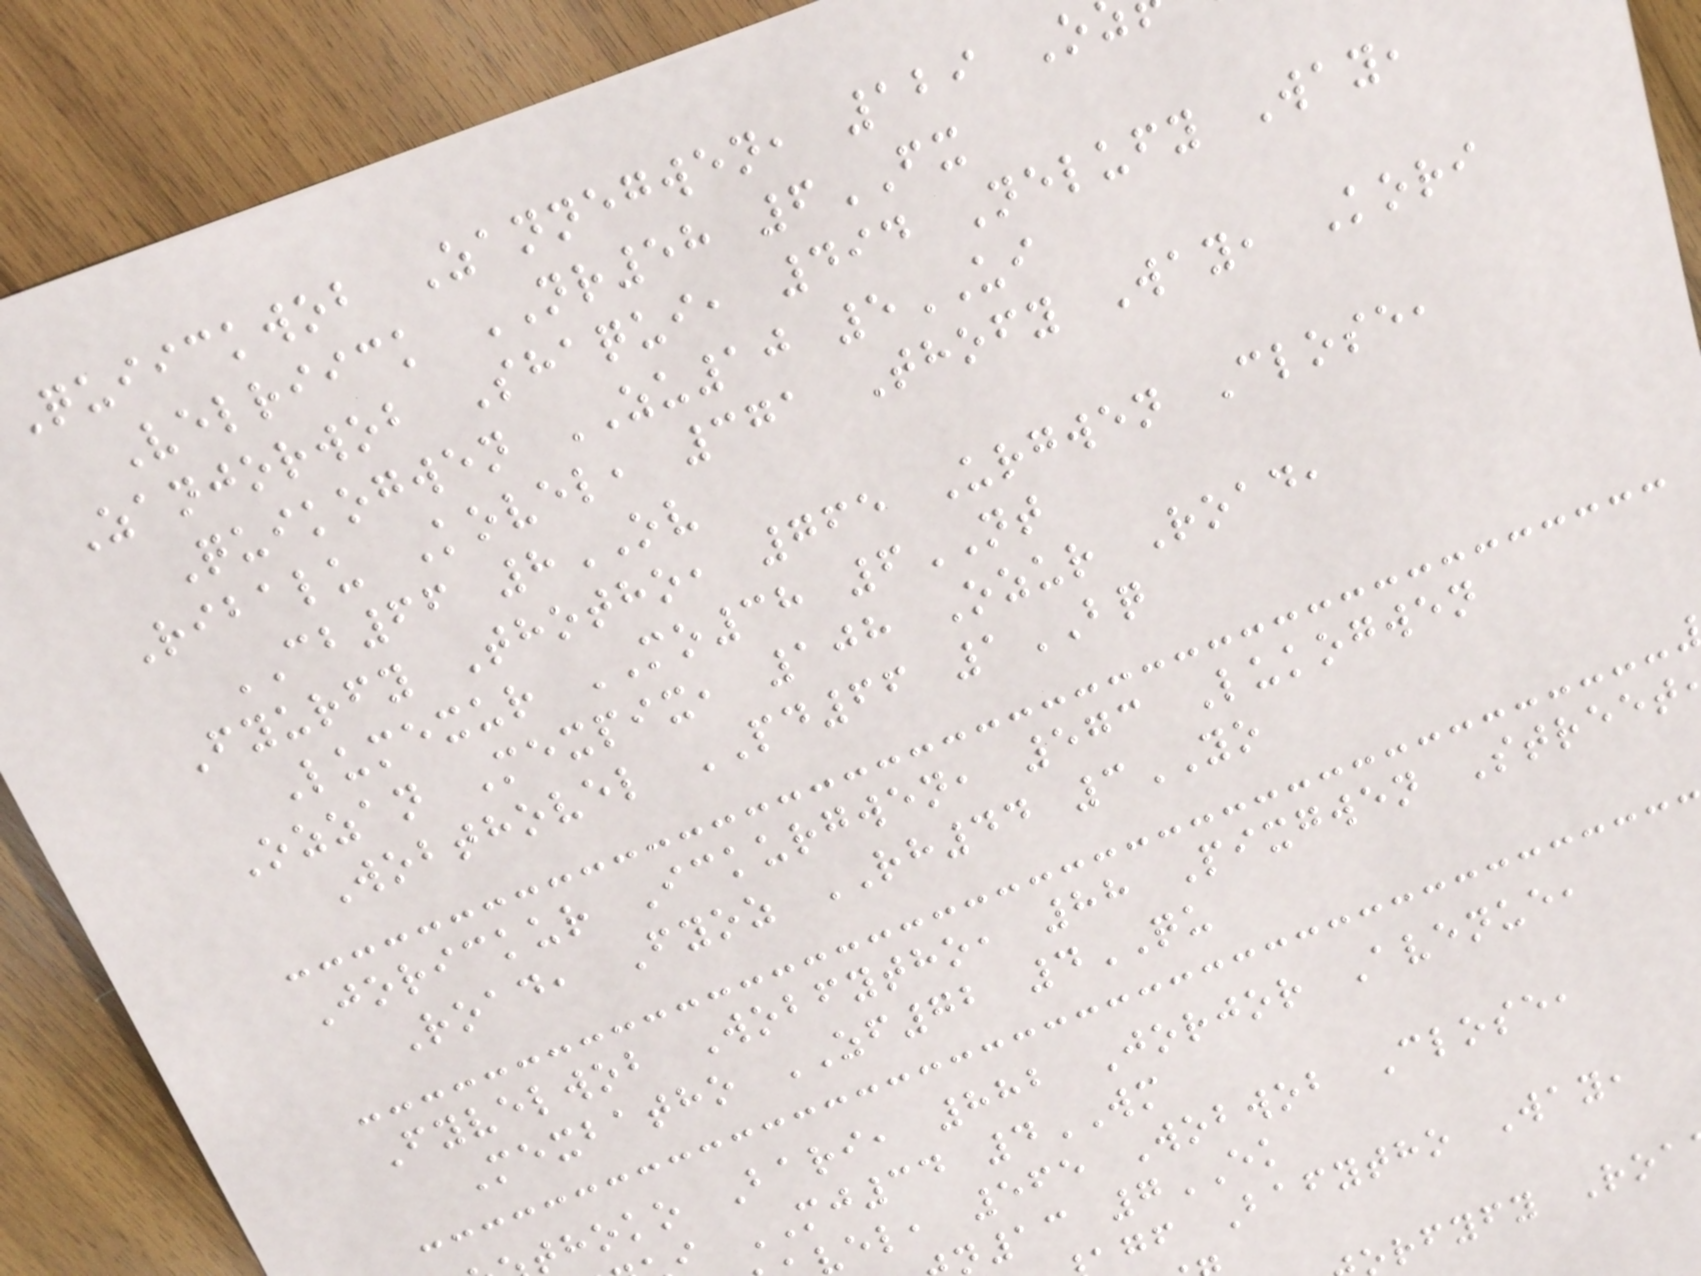Quiickwob Zannegwen, 129 O
Velriick NR58 6FX
Zanjorwob Shaqui, 494 Nelufy Way,
Quikogwen ZU10 5UI
Ribalu Kovel, 371 Thofy Way, Kori
CB66 8OV
Fyurfy Thotho, 765 Urgwen Close,
Lumexur MO38 6NT
Ozzan Mexpix, 108 Ozur Road,
Wobthovel PD66 1BQ
Jorickur Ickurgwen, 573 Lukogwen
Road, Fyoz RH44 3YO
Fyvelwob Wobfytho, 88 Pixgwen Street
Mexbatho ZF72 4QU
thoko Bari, 882 Jorjor Avenue,
i MJ34 4WM
el, 565 Wobwob Close,
13 7EK
gf Bafytho Way,
rfyfy Roa
